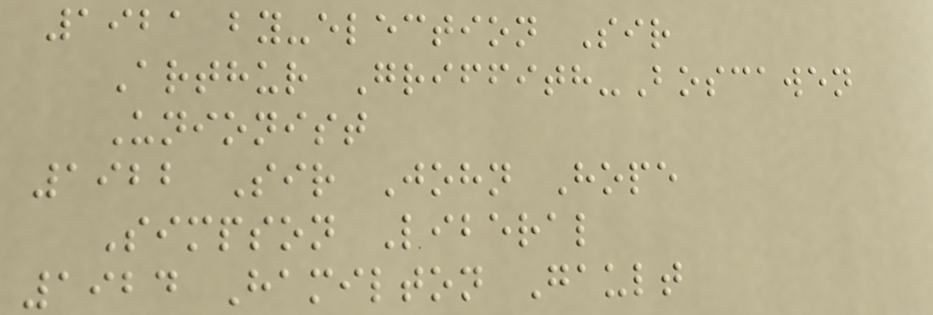1921 by-election Sir
Arthur Griffith-Boscawen
Unionist
1922 Sir John Hope
Simpson Liberal
1924 Hamilton Gault
